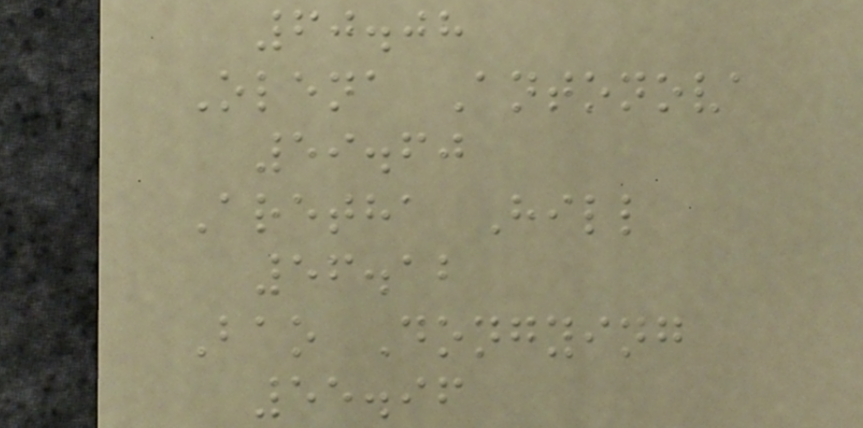60.08
Olena Antonova
59.60
Aretha Hill
56.12
Bao Dongying
55.96
